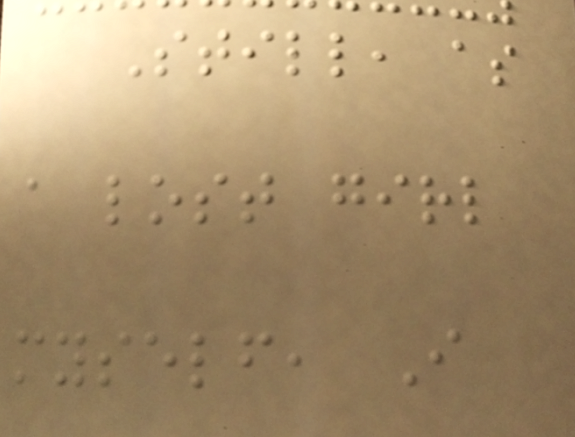Still, as
a lost girl
myself, I
